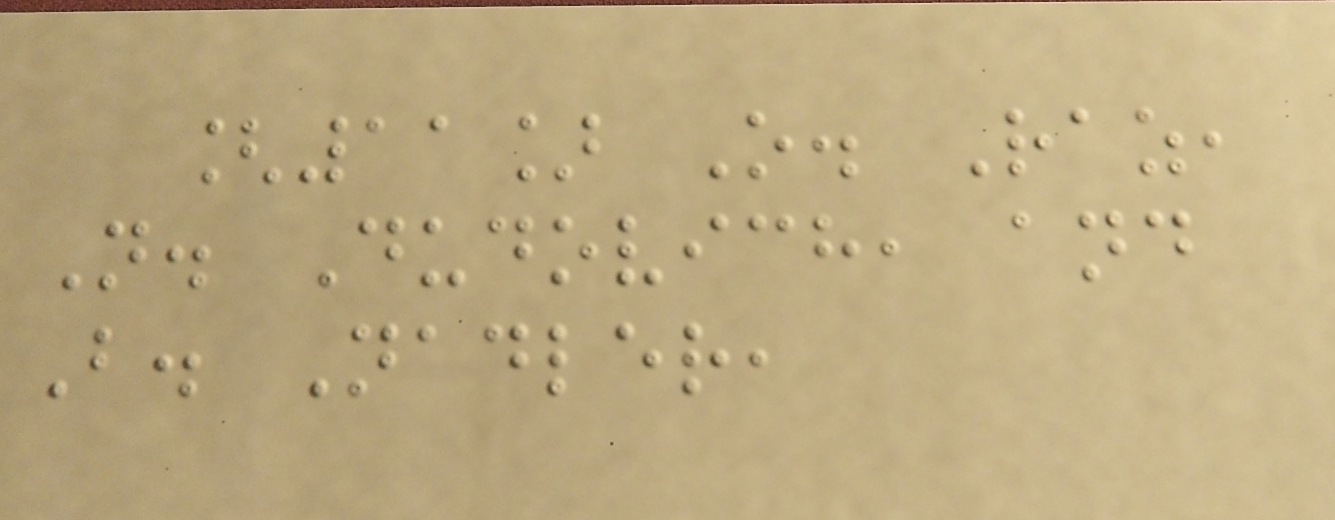[11] O. Raz,
N. Dudovich, and
B. Nadler,
